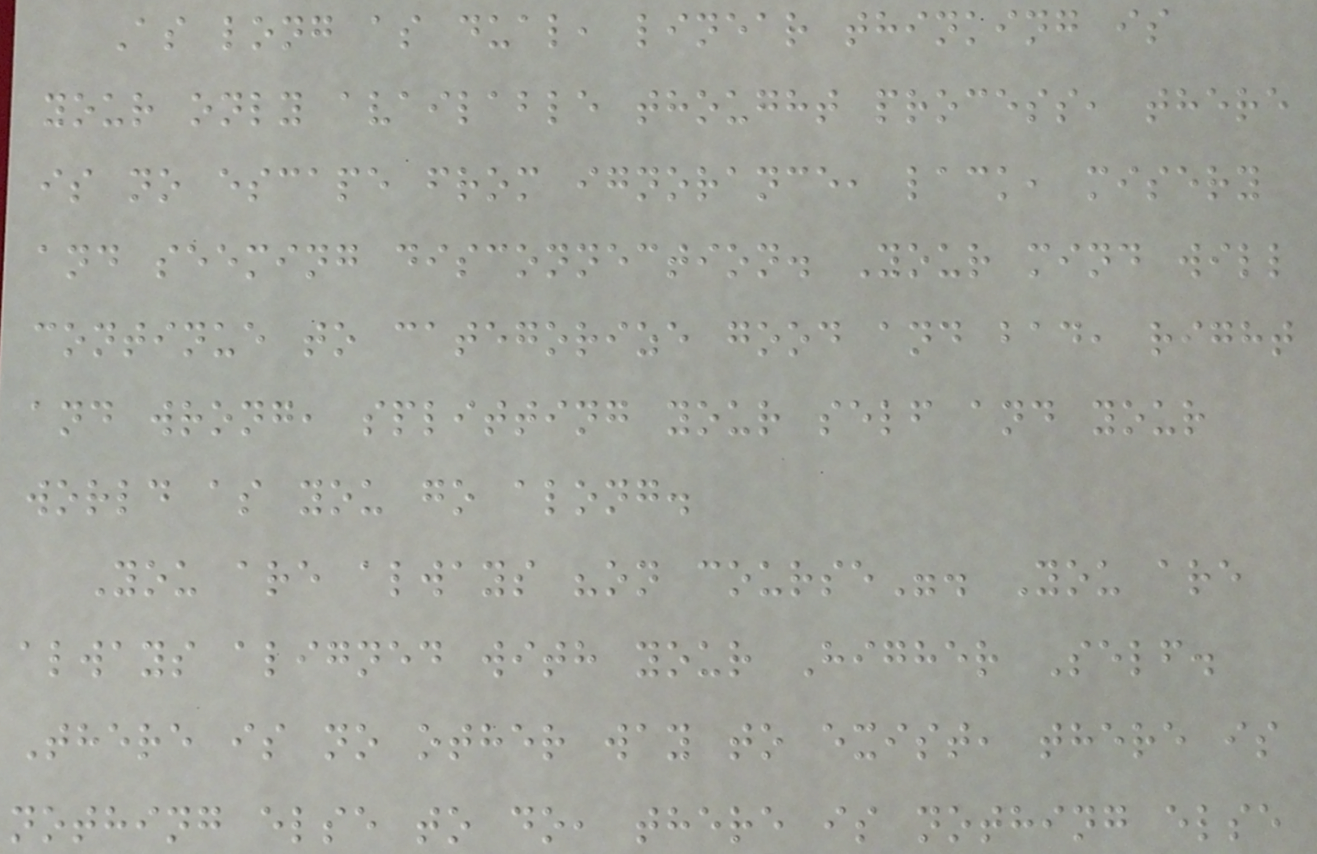As long as dual, linear thinking is
your only available thought process, there
is no escape from ignorance, lack, misery
and seeming disconnection. Your mind will
continue to categorize good and bad, right
and wrong, splitting your self and your
world as you go along.
You are always "on course". You are
always aligned with your Higher Self.
There is no other way to exist, there is
nothing else to do, there is nothing else
